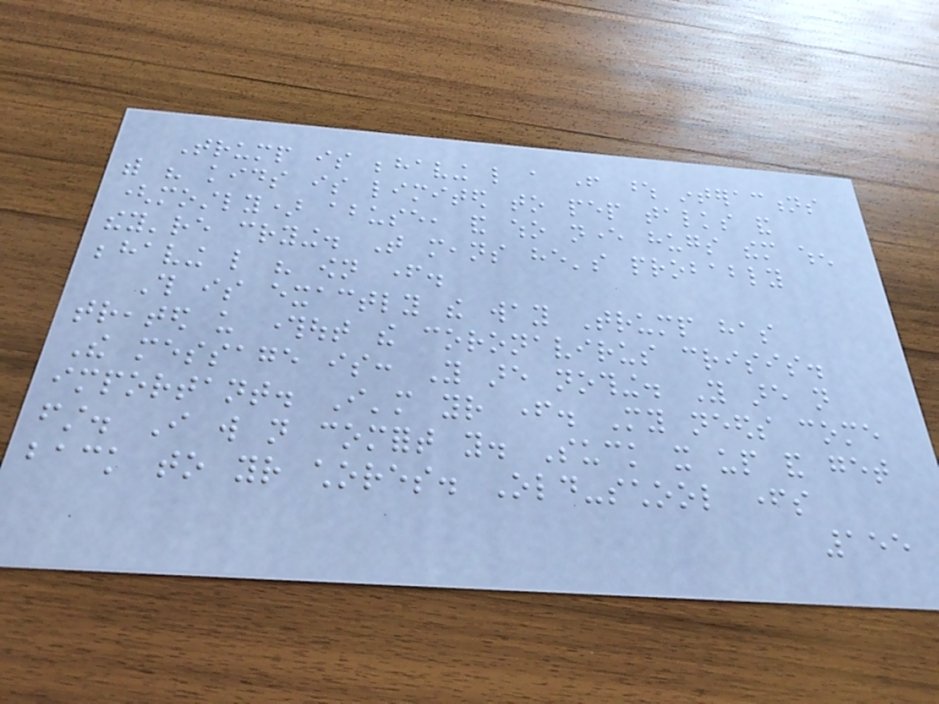Trump is behaving like a father whose interactions
with his kids is limited to pep talks and
(mostly) abuse, and who never hugs them when
they're crying. That means he's probably
behaving like his own father.
This is exactly the way Trump has
treated us throughout the coronavirus crisis.
The message is: You are nothing. You are not
important. I'm your father. My needs come
first. I will not comfort you. Suck it up and get
back to your chores. Old-school fathers
155
